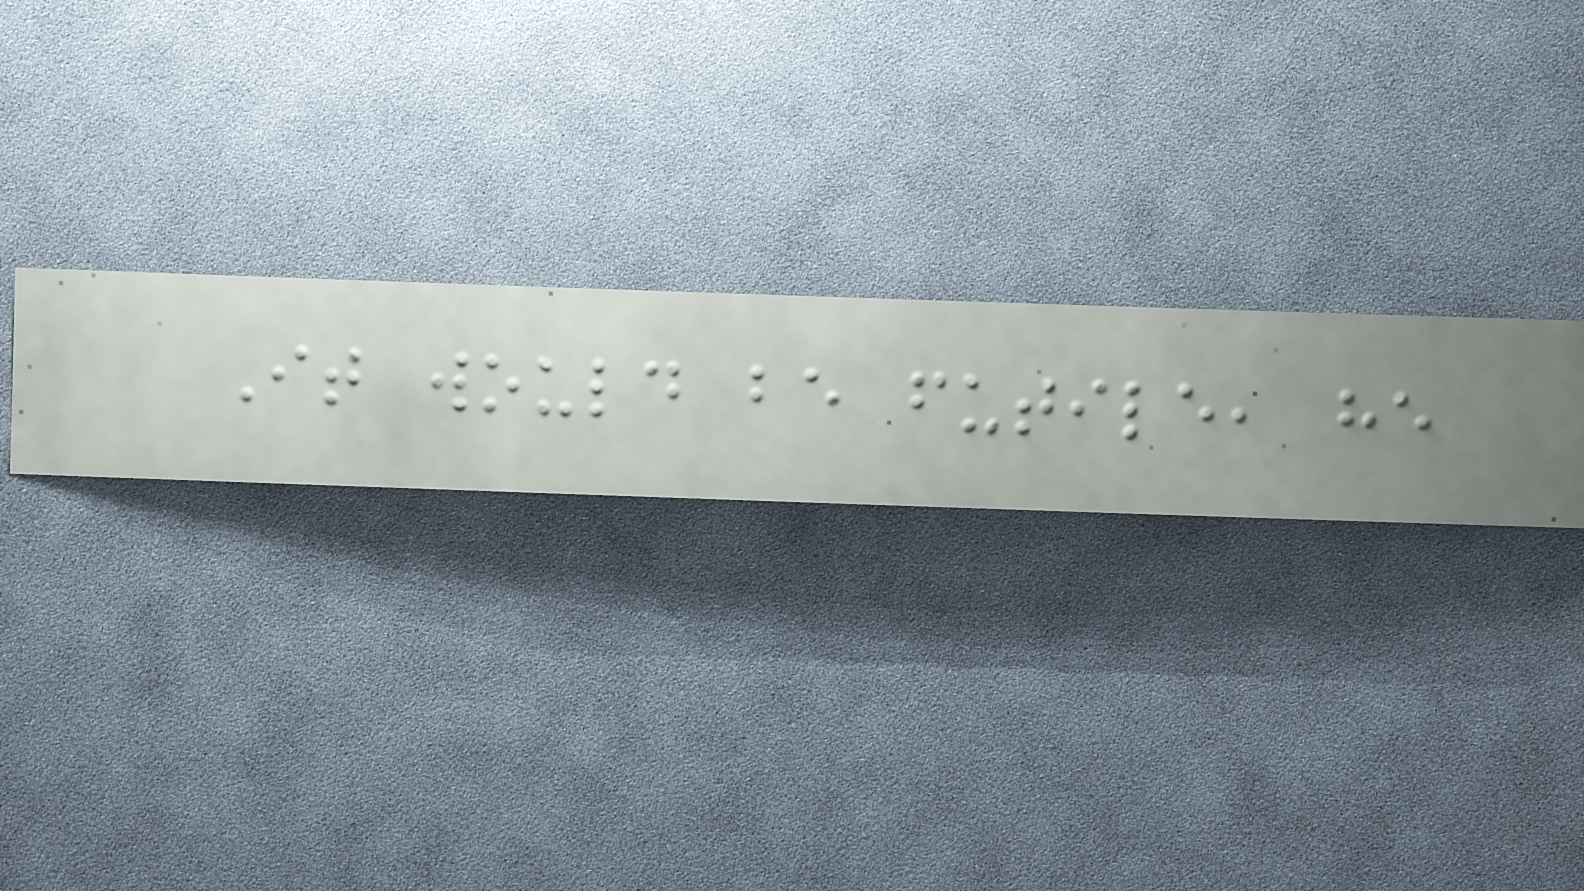It would be futile, he
